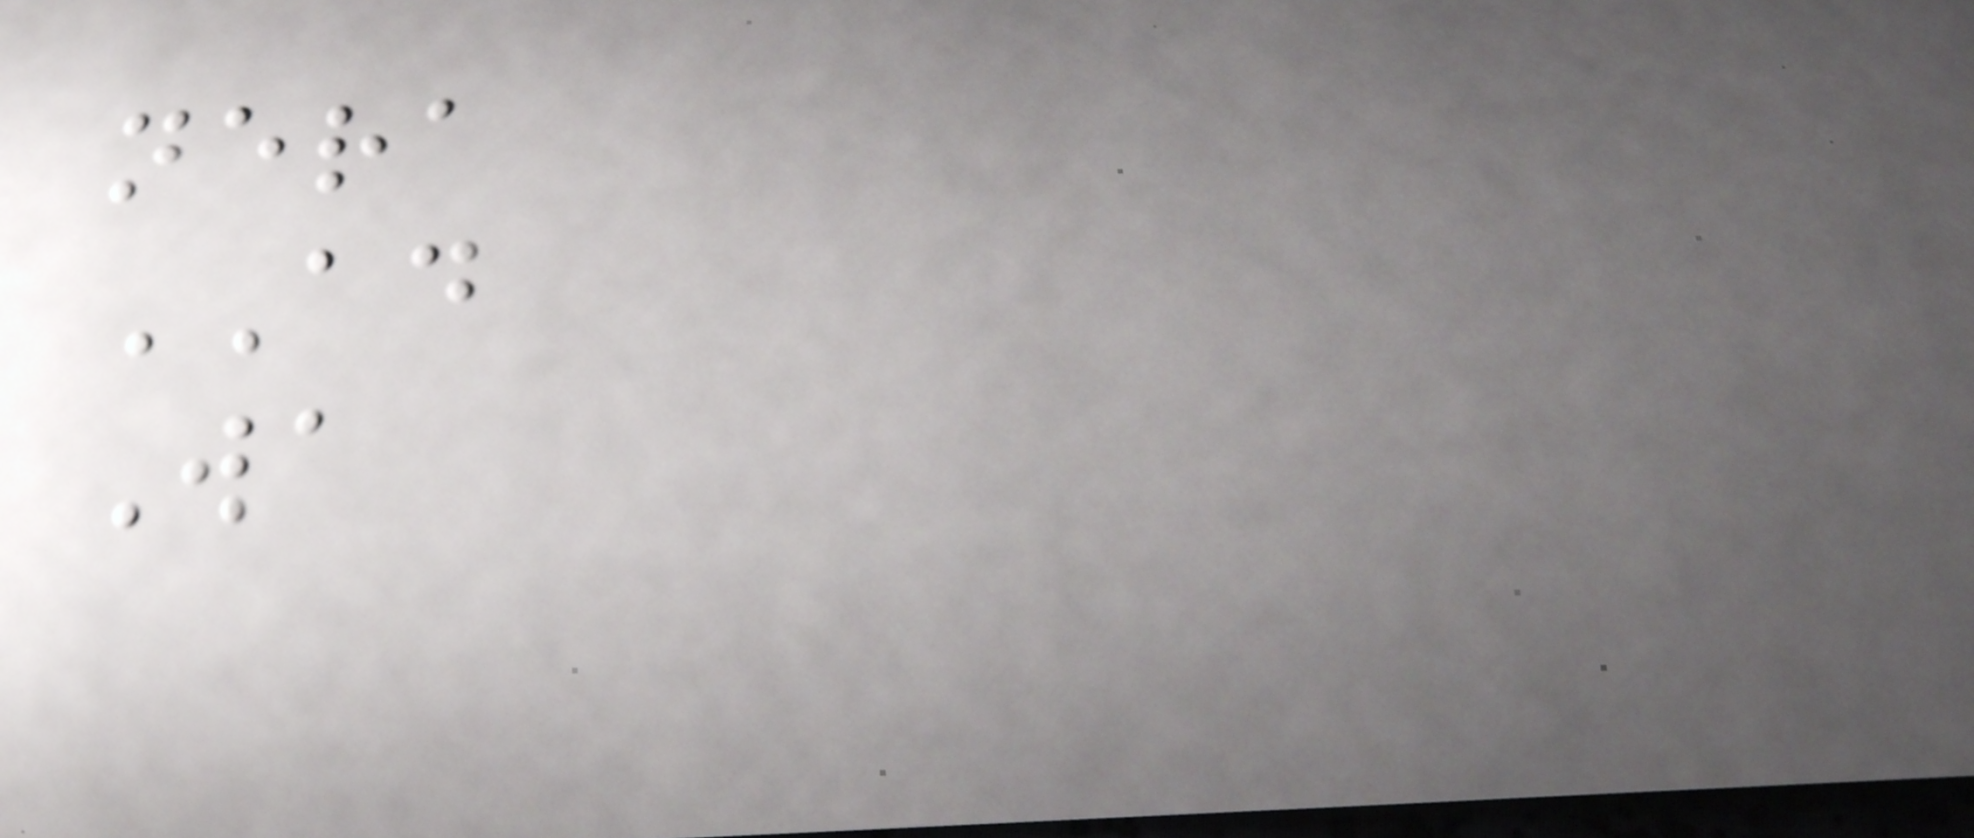nera
AD
Wa
